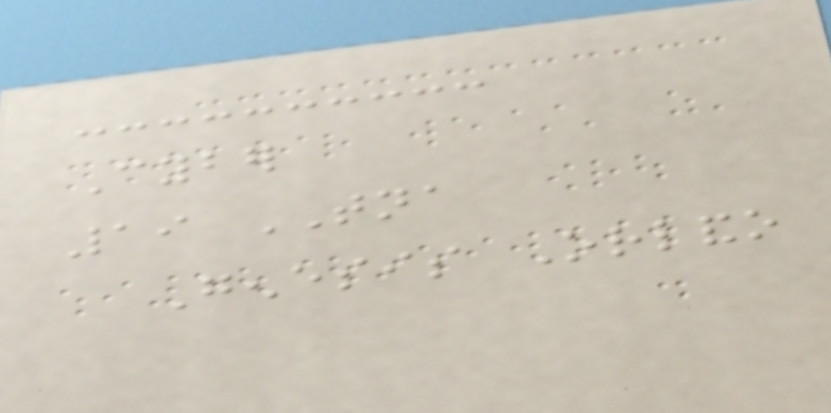Cyber
19 TNA
Genesis Orlando
